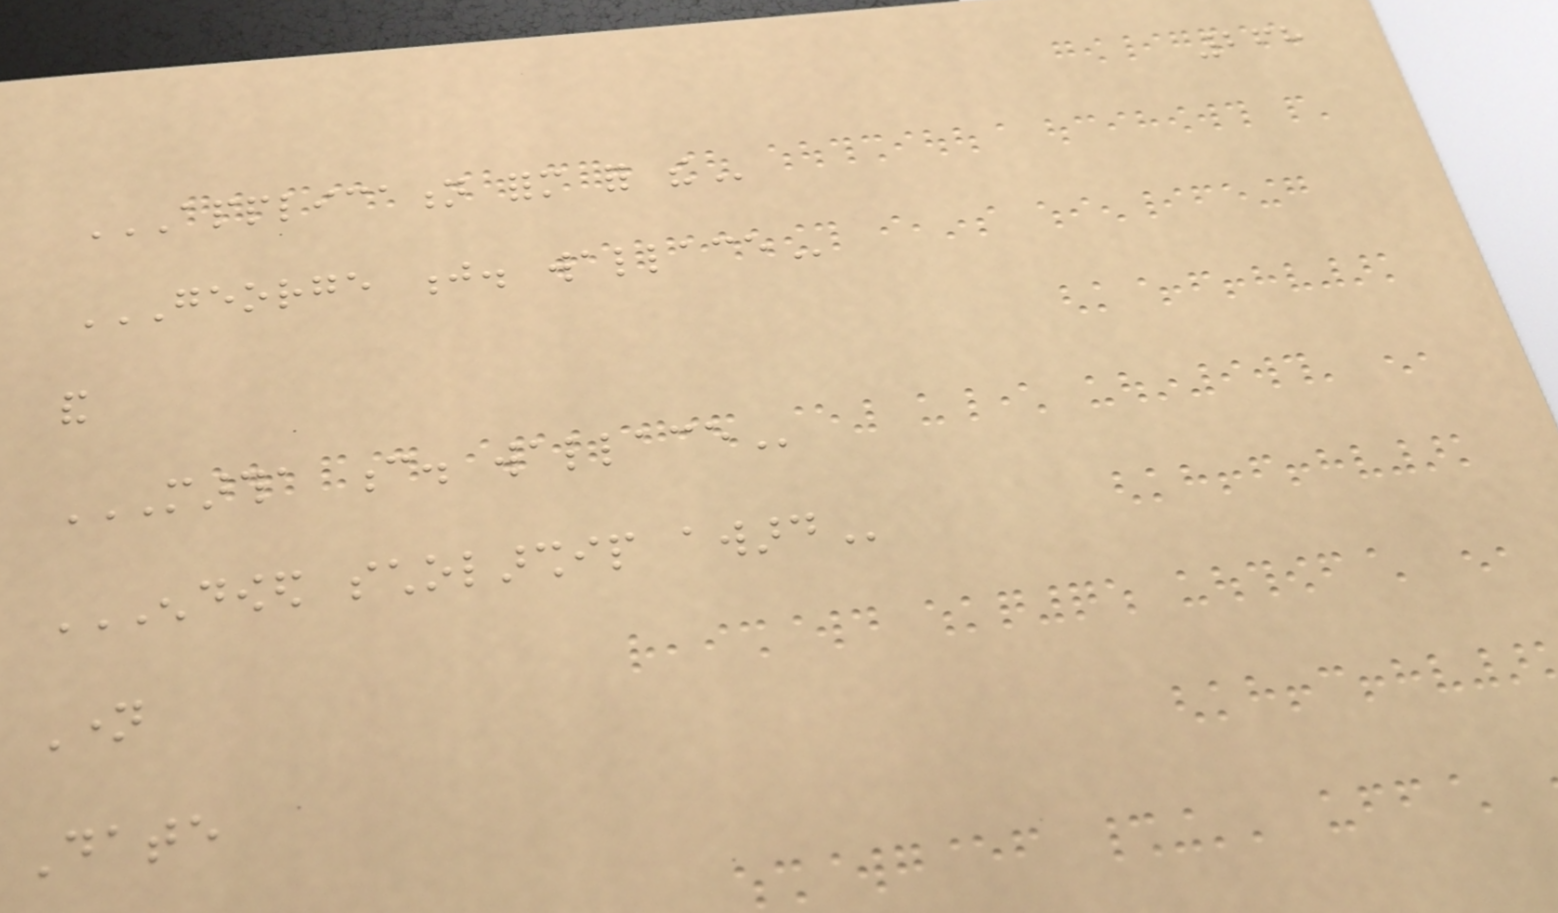268
APPLICATION FORM FOR THE
GEORGE J. WALLACE
and
MARTHA C. WALLACE
ENDOWED SCHOLARSHIP AWARD
Name
Date
